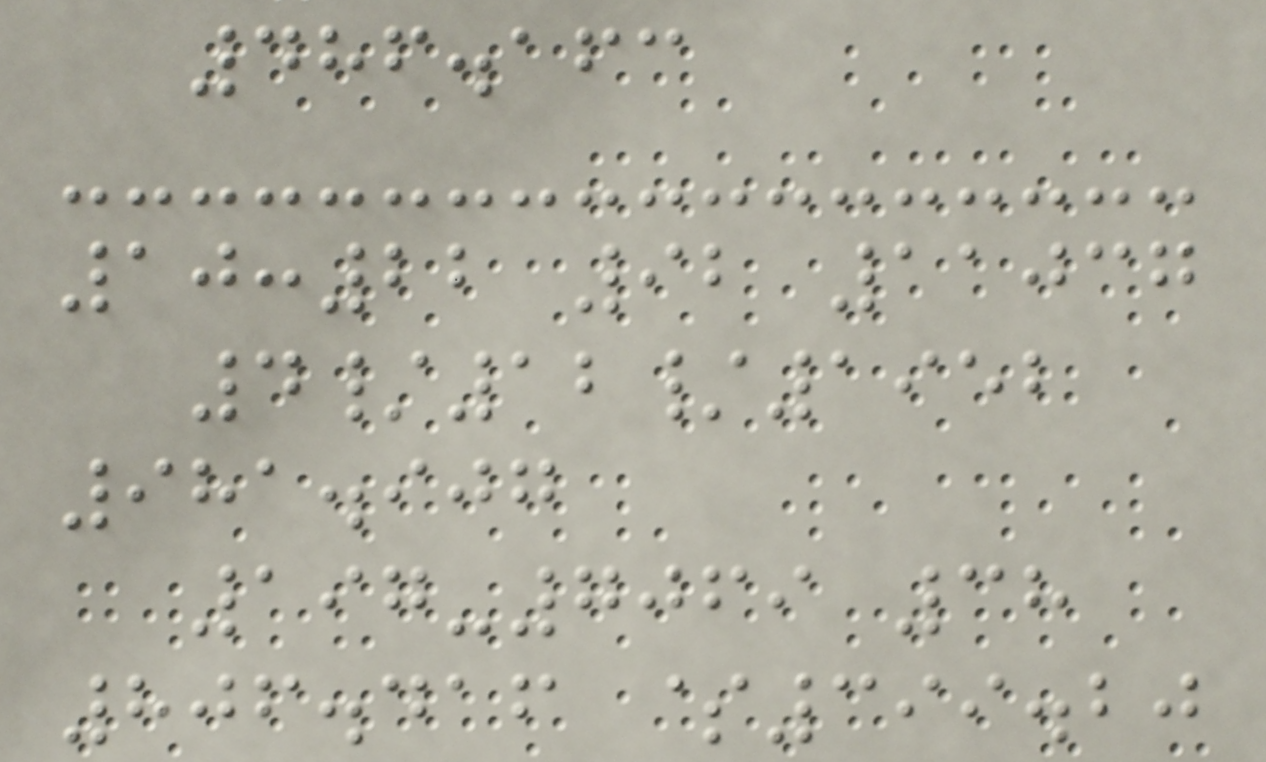486.163
10:22 92 11037
4/12/1952
981.907
197-7069 38
806.416 $399.20
